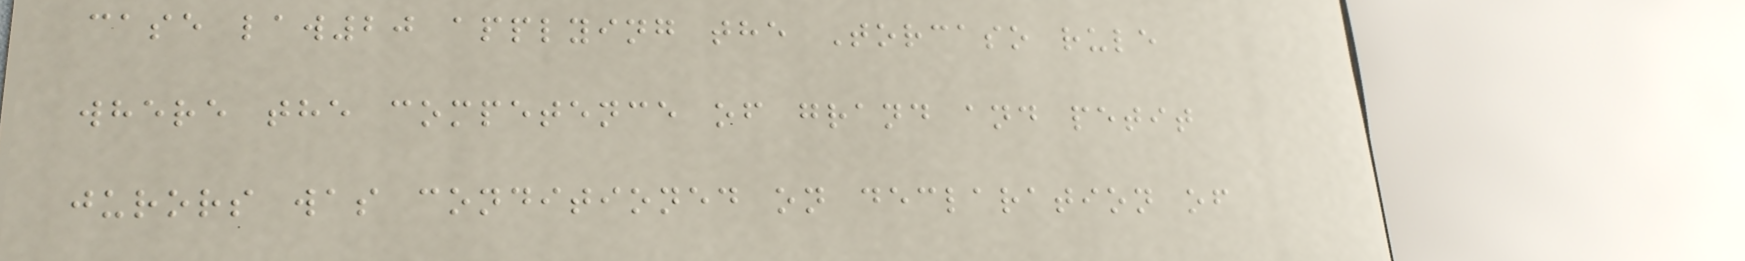case law20 applying the Torcaso rule
where the competence of grand and petit
jurors was conditioned on declaration of
